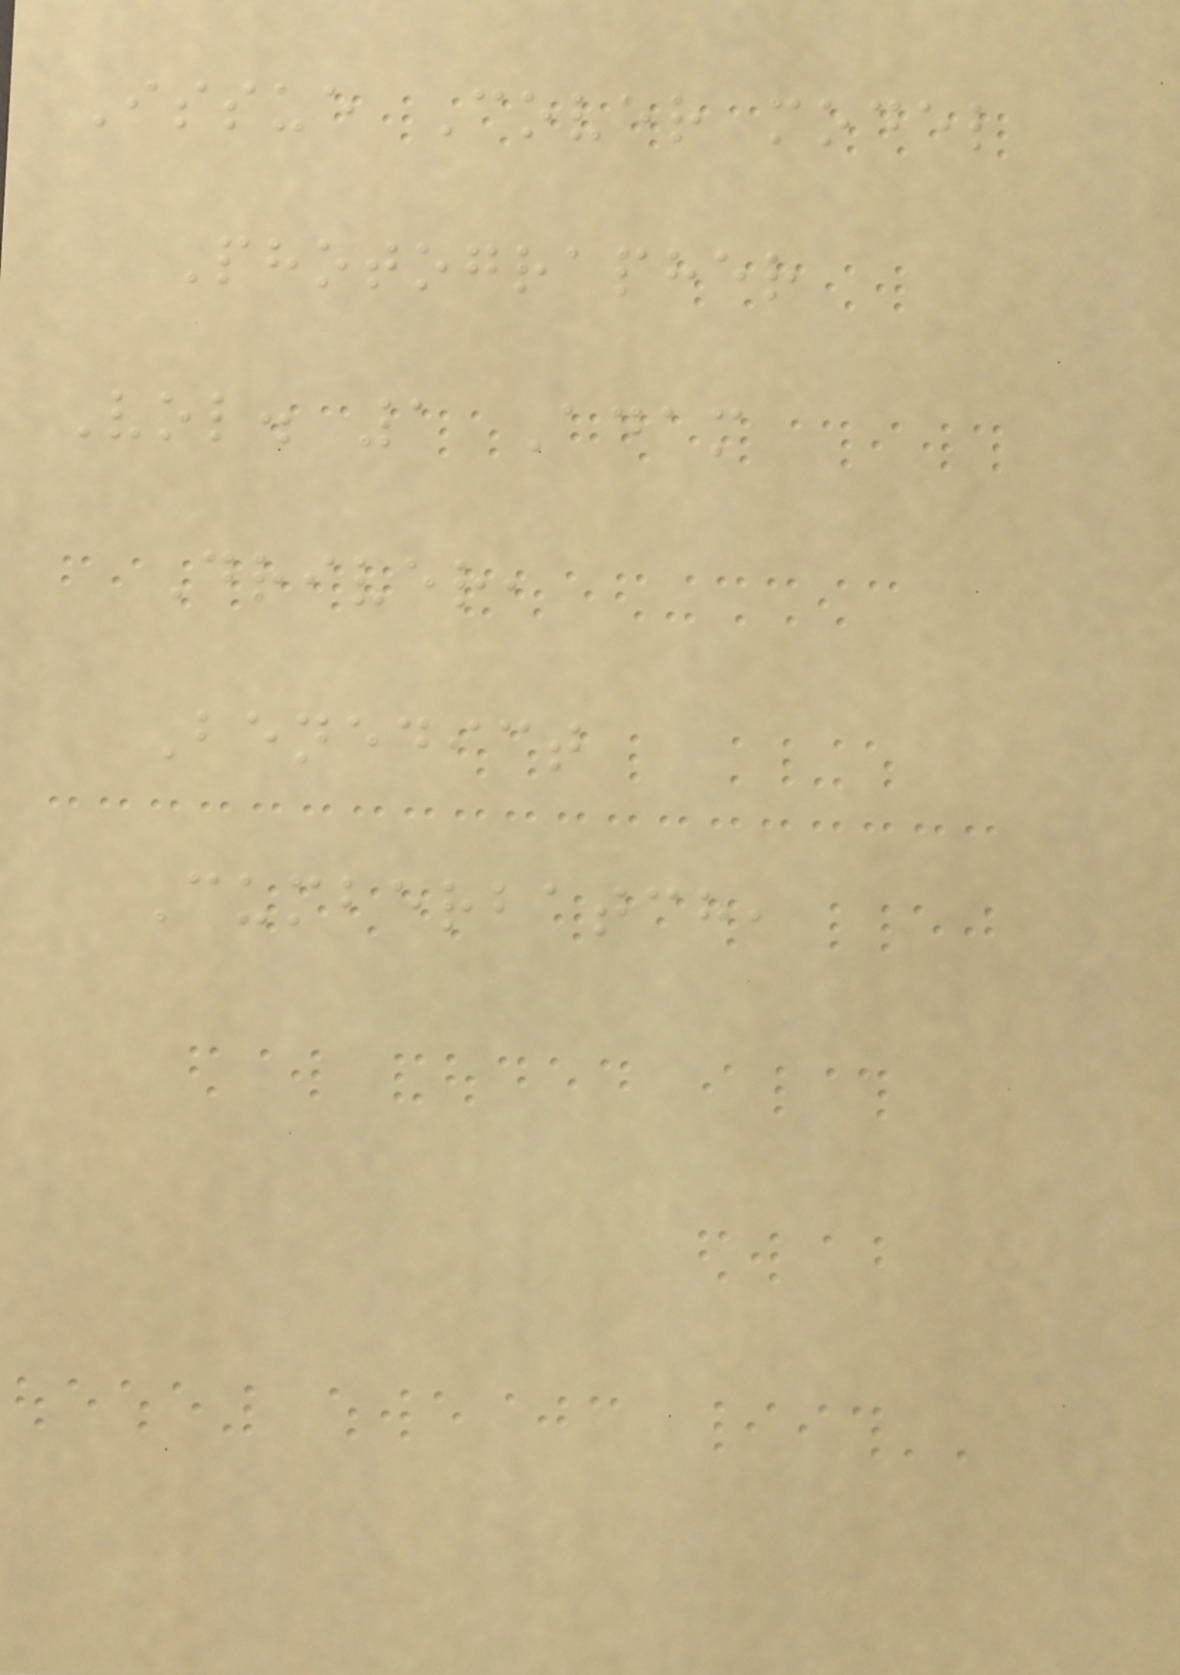Issue Cover model
Photographer
Vol. 1 Adam
Driver,
Benedict
Cumberbatch,
